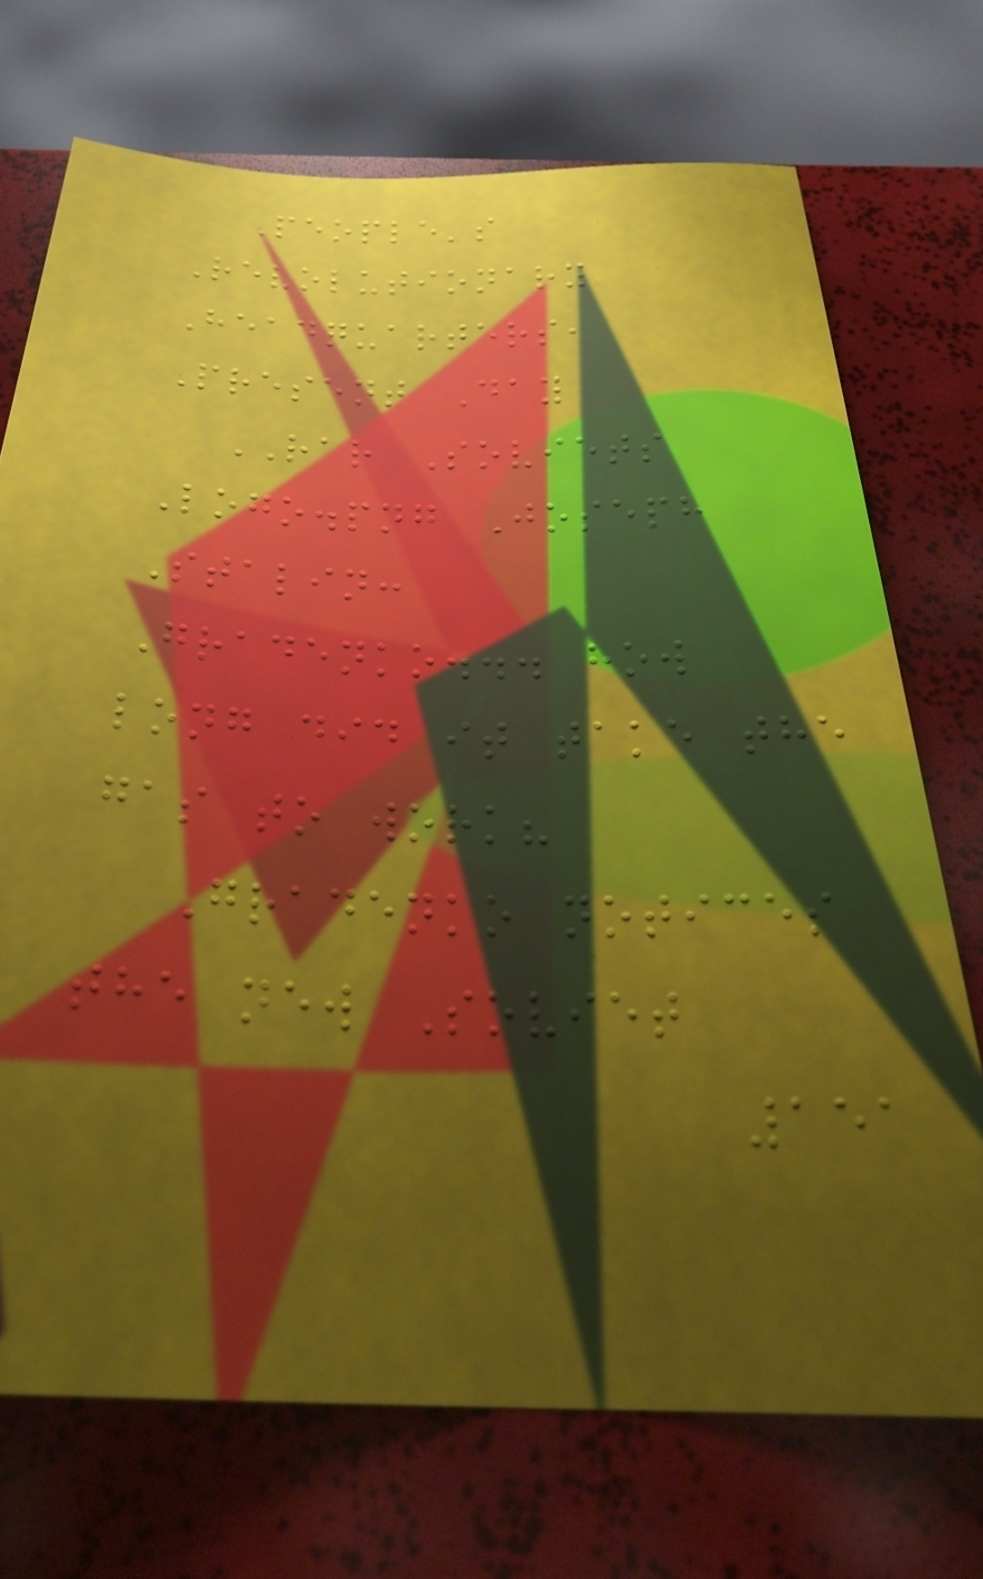People's
Revolutionary
Headquarters,
Present Day
RAR Soviets
Logo.png Joseph
Stalin:
Gradenko... how
long did it take the
gas to work?
Gradenko notices
the new Soviet
151
